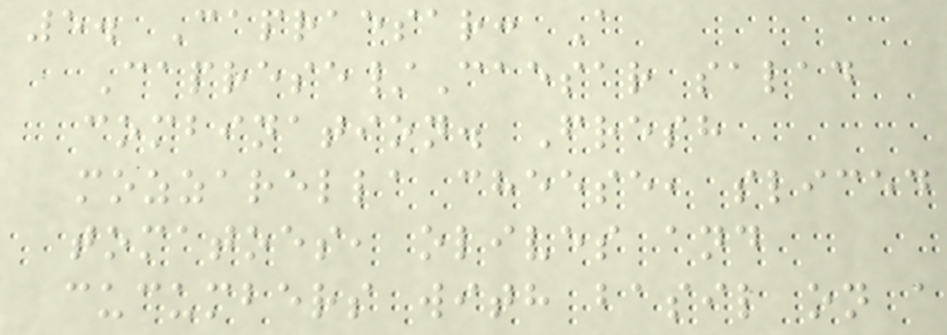5. Capraesar: A
Caprese/Caesar salad
combination. Fresh
mozzarella cheese, sliced
tomatoes, olives and
cucumbers with basil on a
